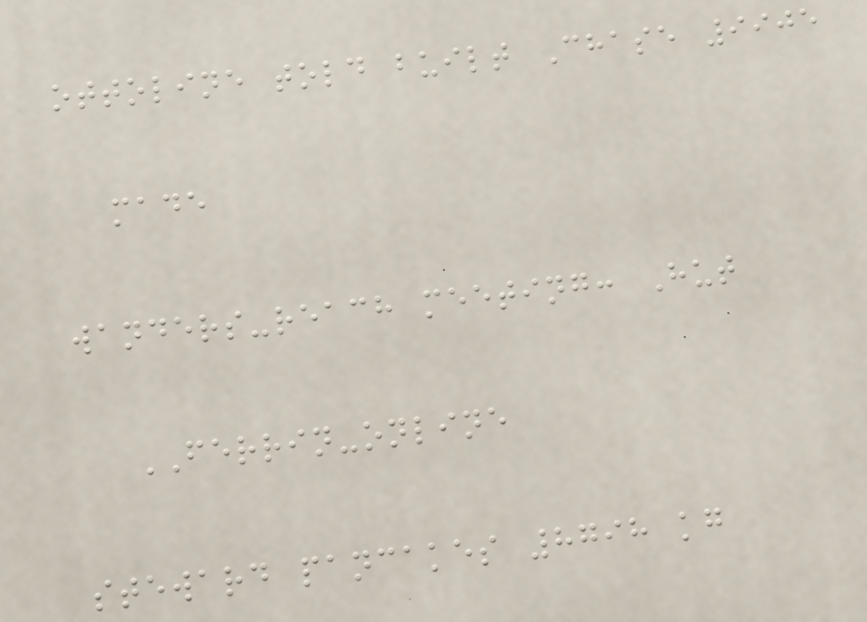ottoline told built Chase 9905
made
wanders-reach meeting: Hut
FERRIN-online
steward pancakes 8798 kg
